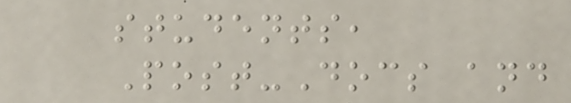students,
Post-Docs and
